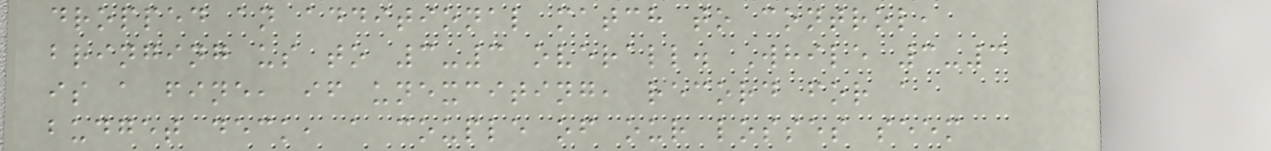dropped an additional match to control,
bringing us to 3-3 overall. While 3-3
is a fine, if unexciting, record for a
budget deck, a couple of our losses seem
